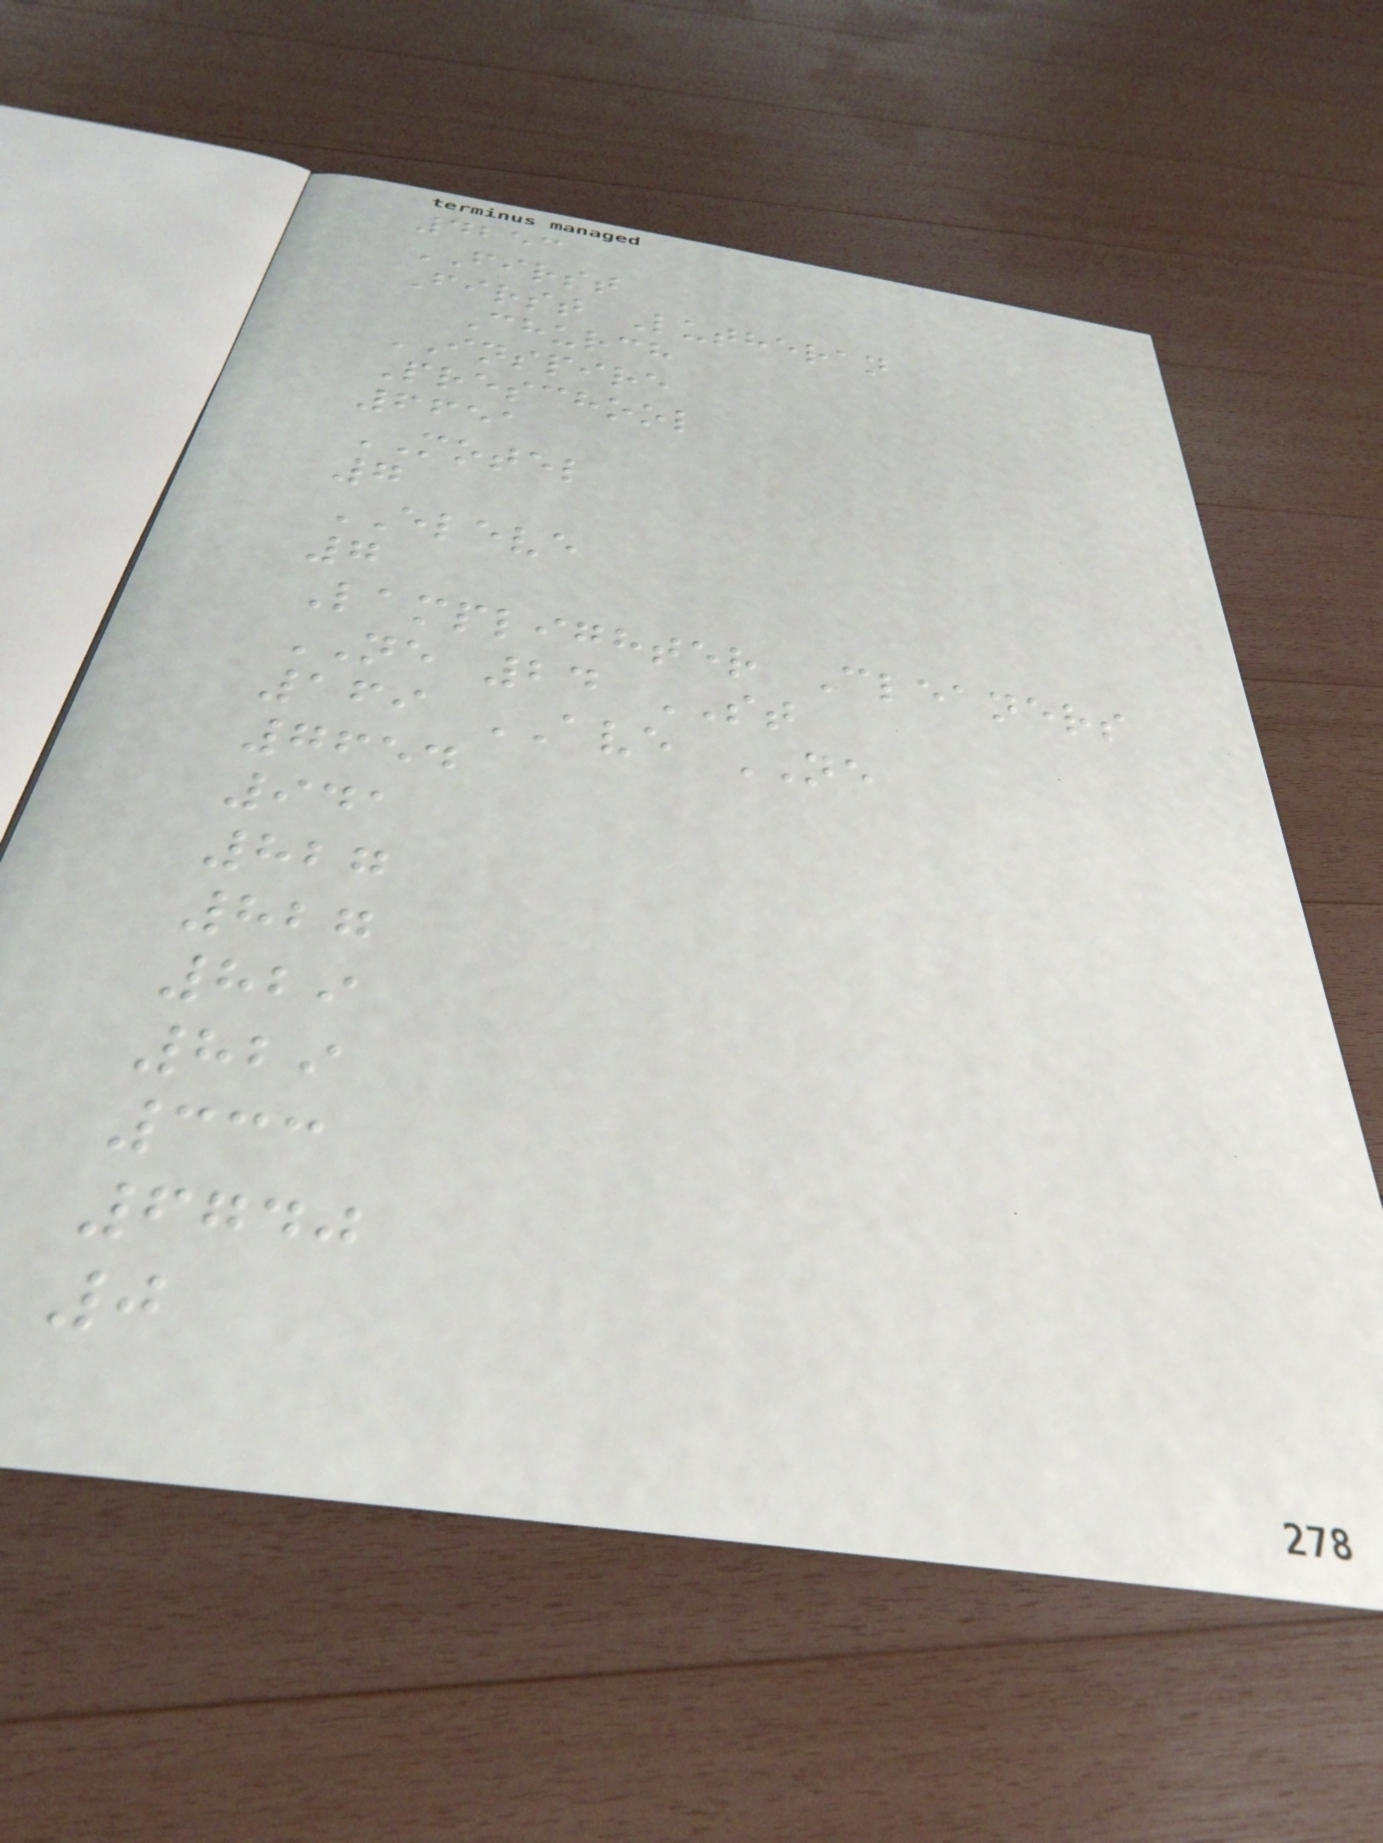4253
FIRST
First Lutheran
Church
INSPIRE
Preschool
6651
MOTEL
7
ELEVE
7
Lamplighter Cleaners
NE 24 ST
169 AVE NE
7654
941
827
827
829
829
333
6740
0
